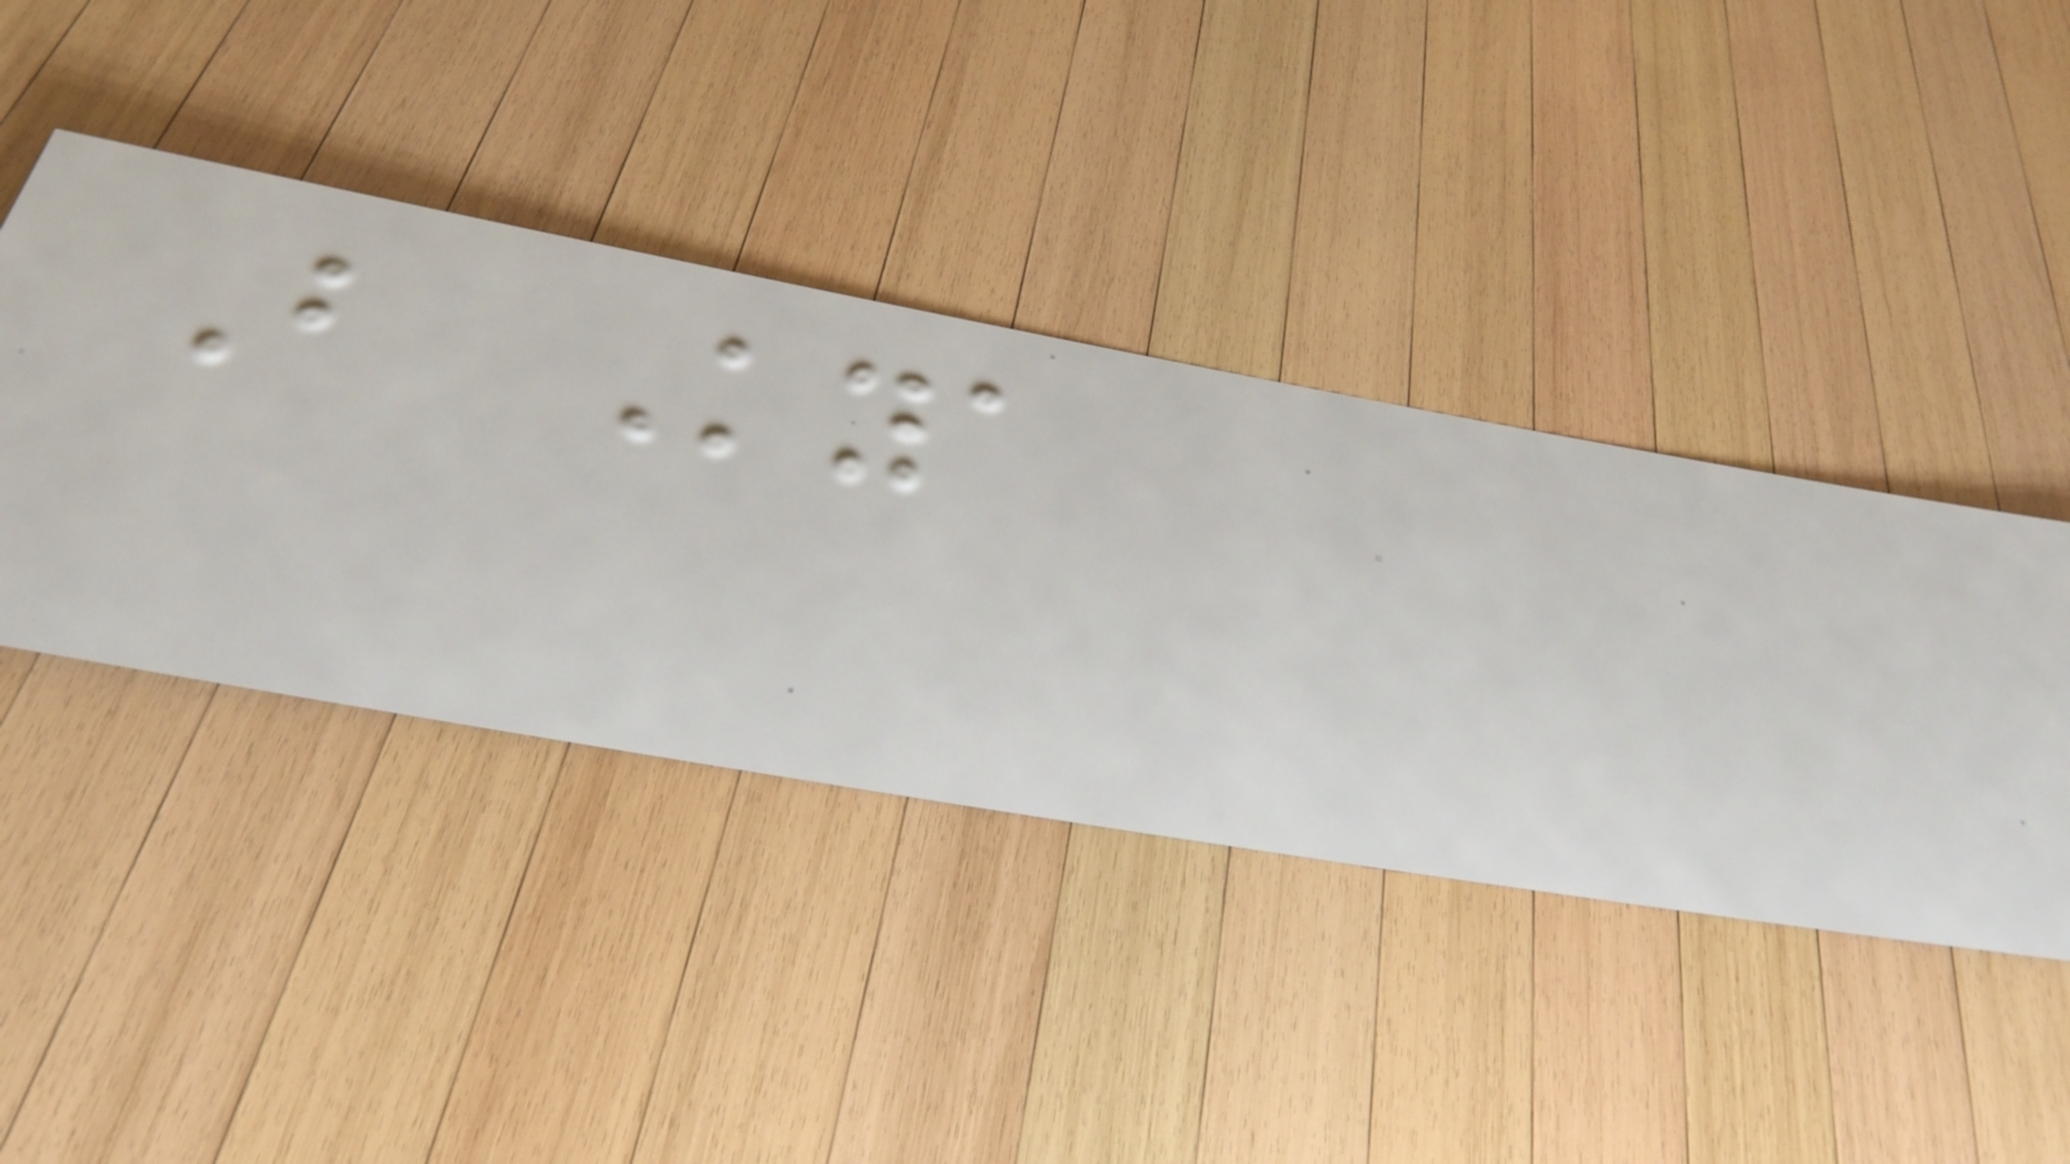But Kya
